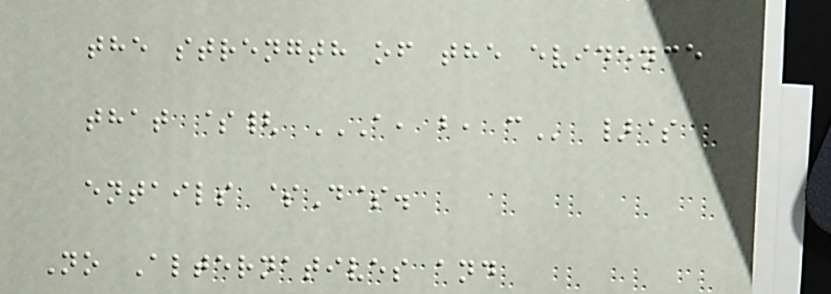the strength of the evidence
that ${ A, B, C }$
entails $D$.
No Alternatives and
